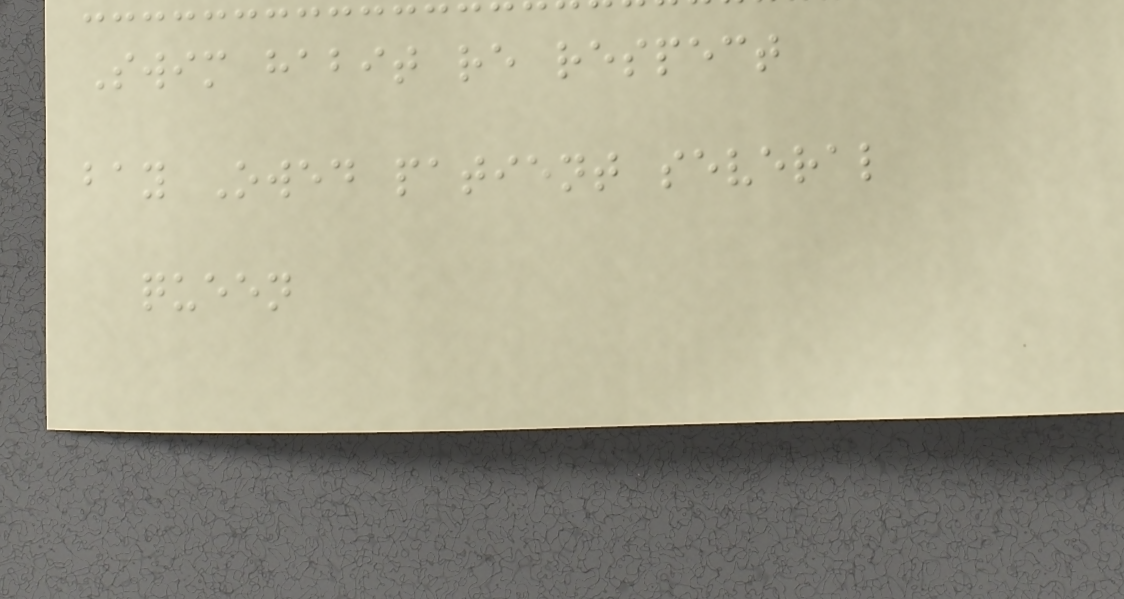Swim habit re respect
bay Owed patient several
queen
